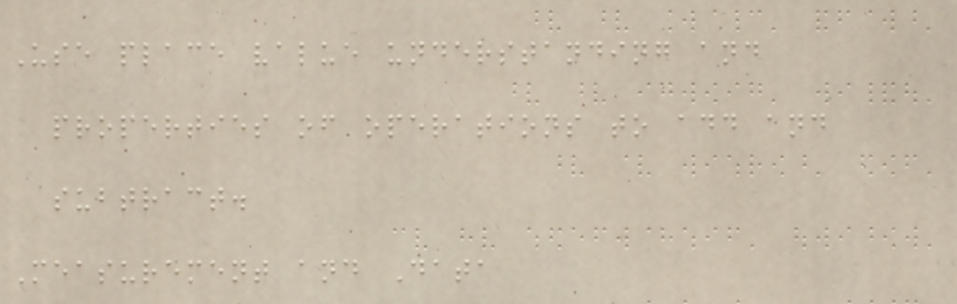Use place value understanding and
properties of operations to add and
subtract.
Measurement and Data
